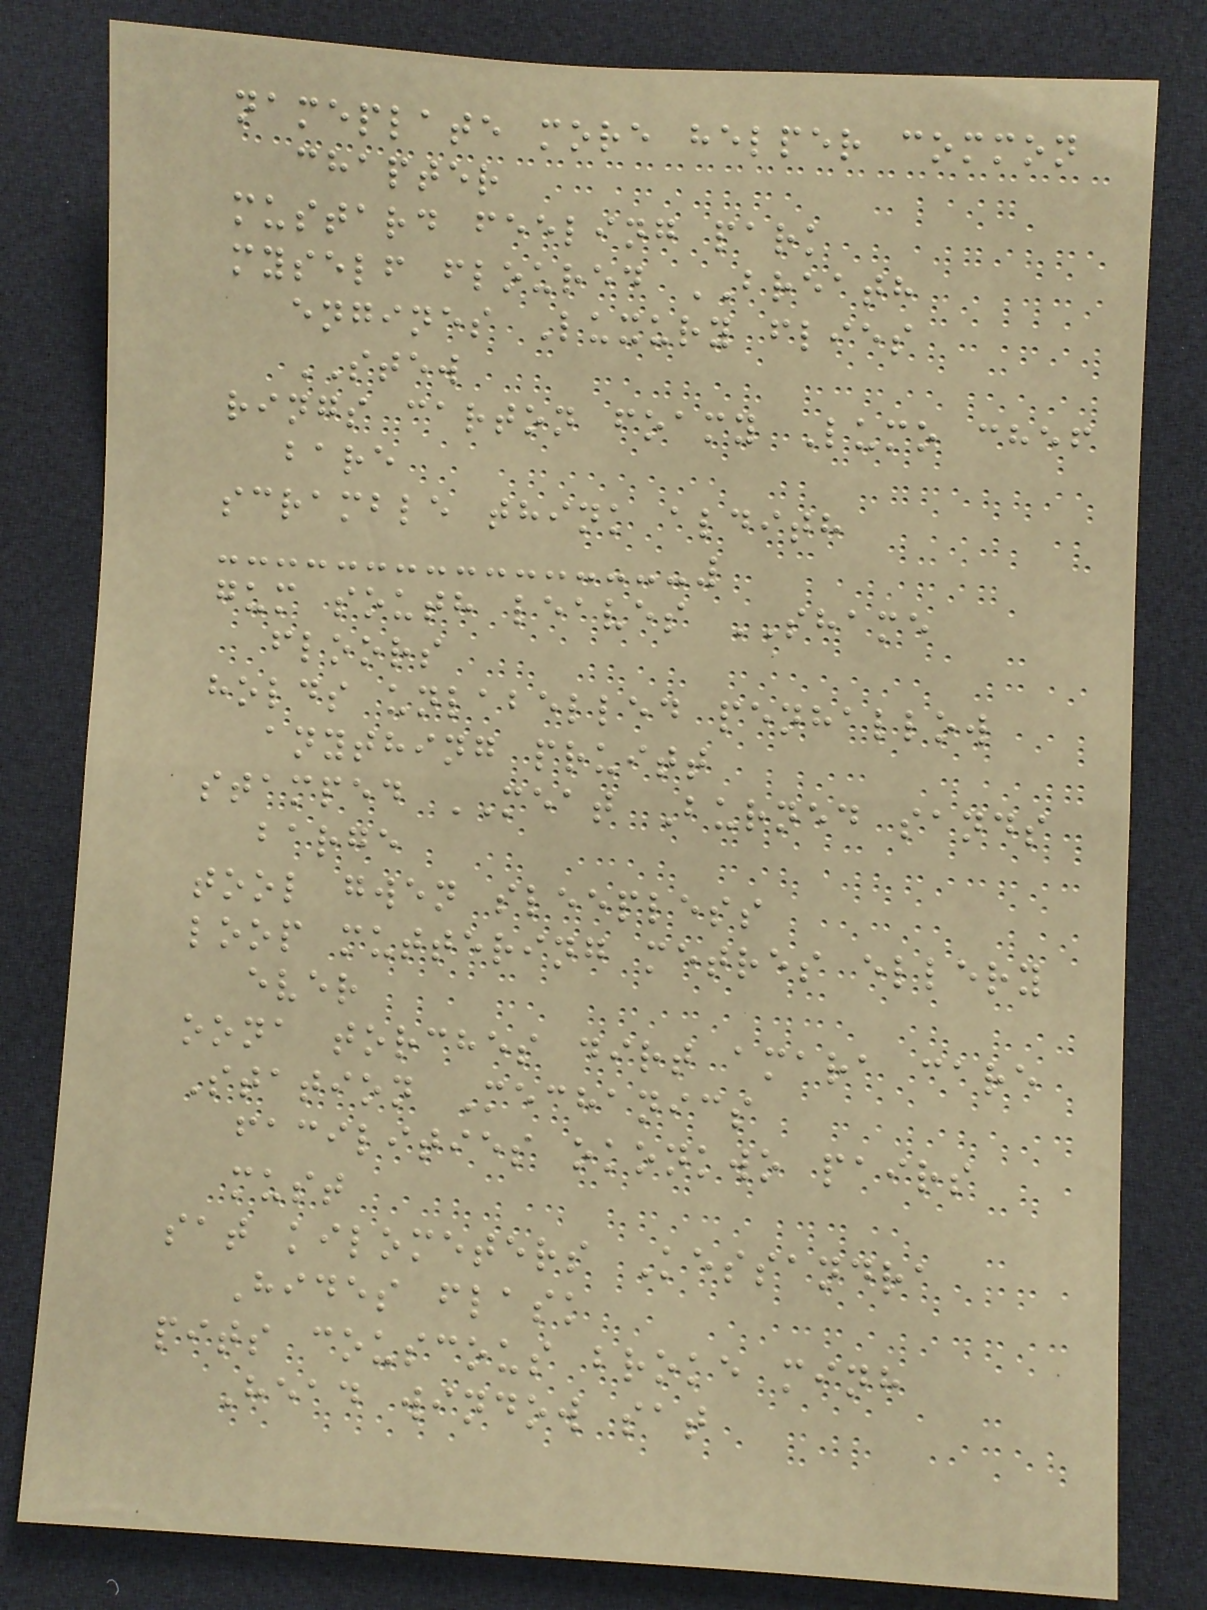nameplate more helper common
chapter
mustard feeling park
myself floured BREATH
engines Luxury flies
STEW
rings carton foamy Lumo chef
bare
scramble think aldith
gum south leaves SHAME
floors
holds unlabelled penhallow
anything pruitt
stamped MEAT Burned sands
barge
tool gwen sleepless
loop muttering metres ellery
ever
oona torches dirt amara care
Station Mechanics
facilities okonkwo pairs
must
sat kilometers Kessandra
Hides flask
pits couscous broke minh
Head window sat
